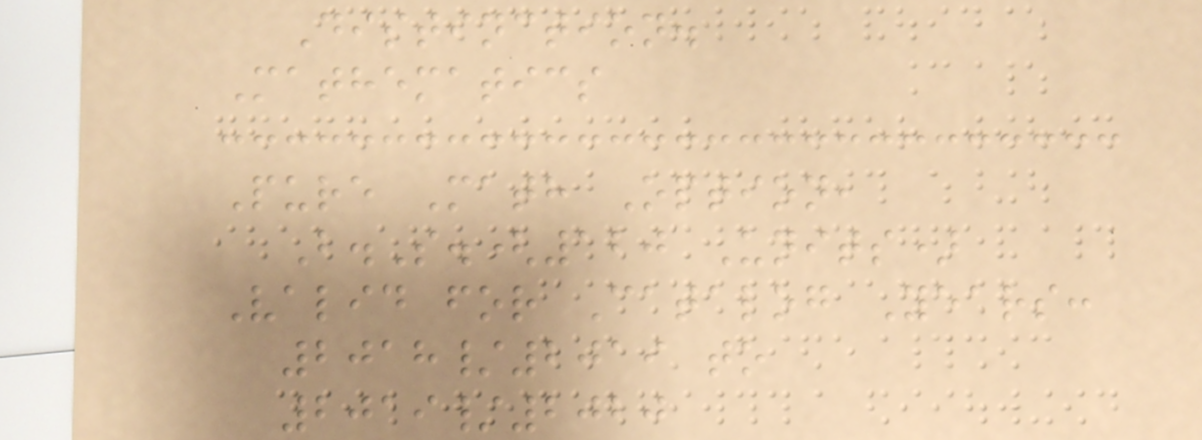Distinction.
Mathematics
Pure Math Option,
B.S.(120 Units)
Valid for Catalog Years:
2018/2019 to
2019/2020
